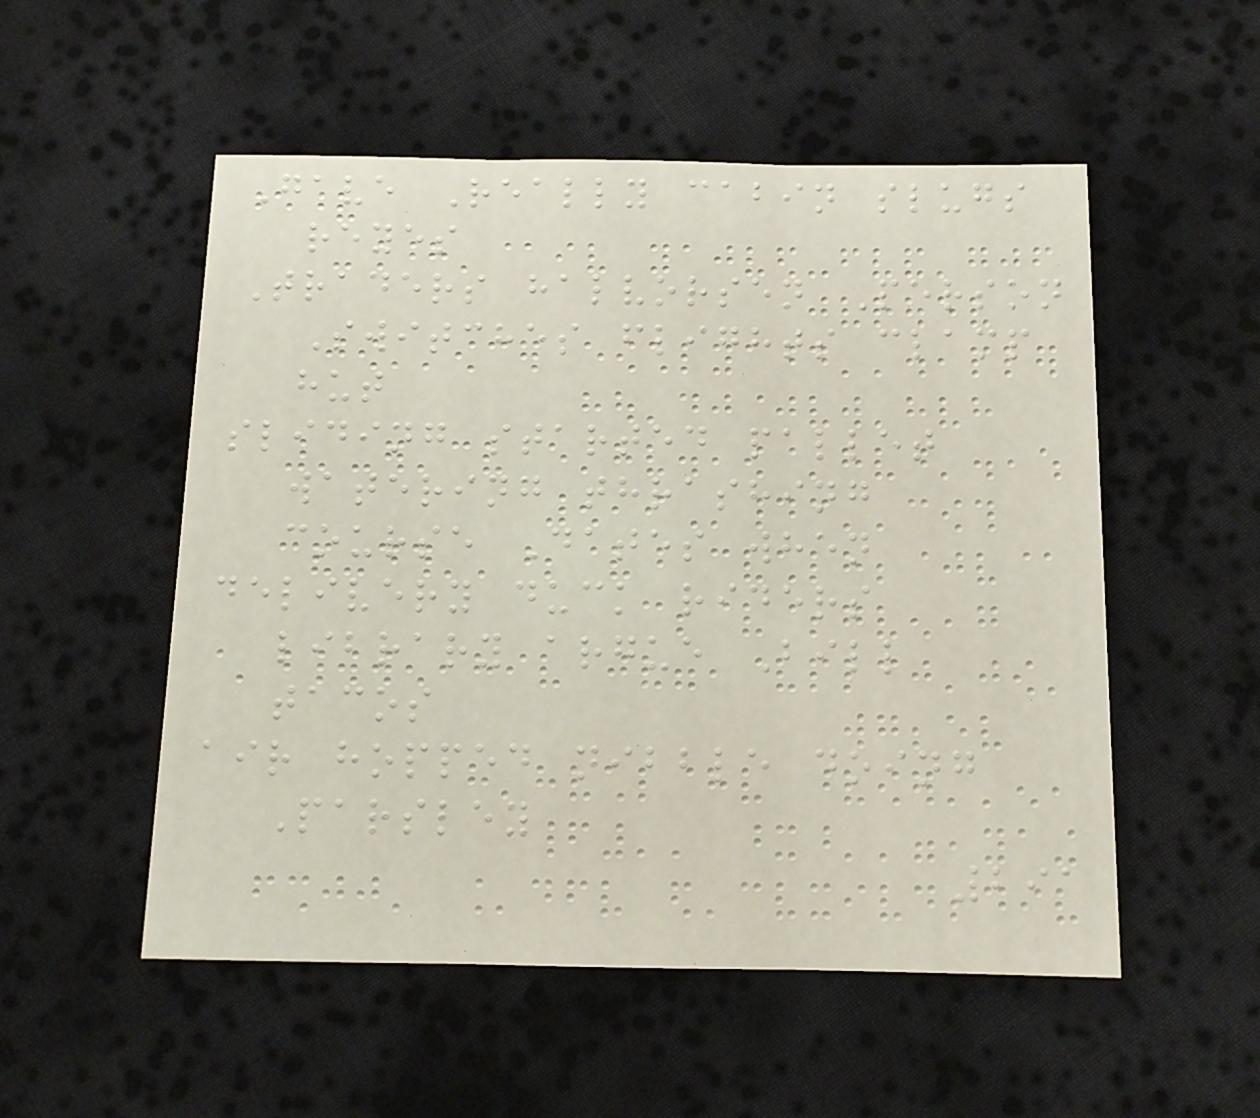Gave Really cabin slugs
reyes
Traders halvorsen Person
Switches flights clamp
hut
sliding started pallet
watering thrashing
course Dates when
delivery duck riders
library argue Bill
tacos
air hopped nibble doing
Parsley
291
